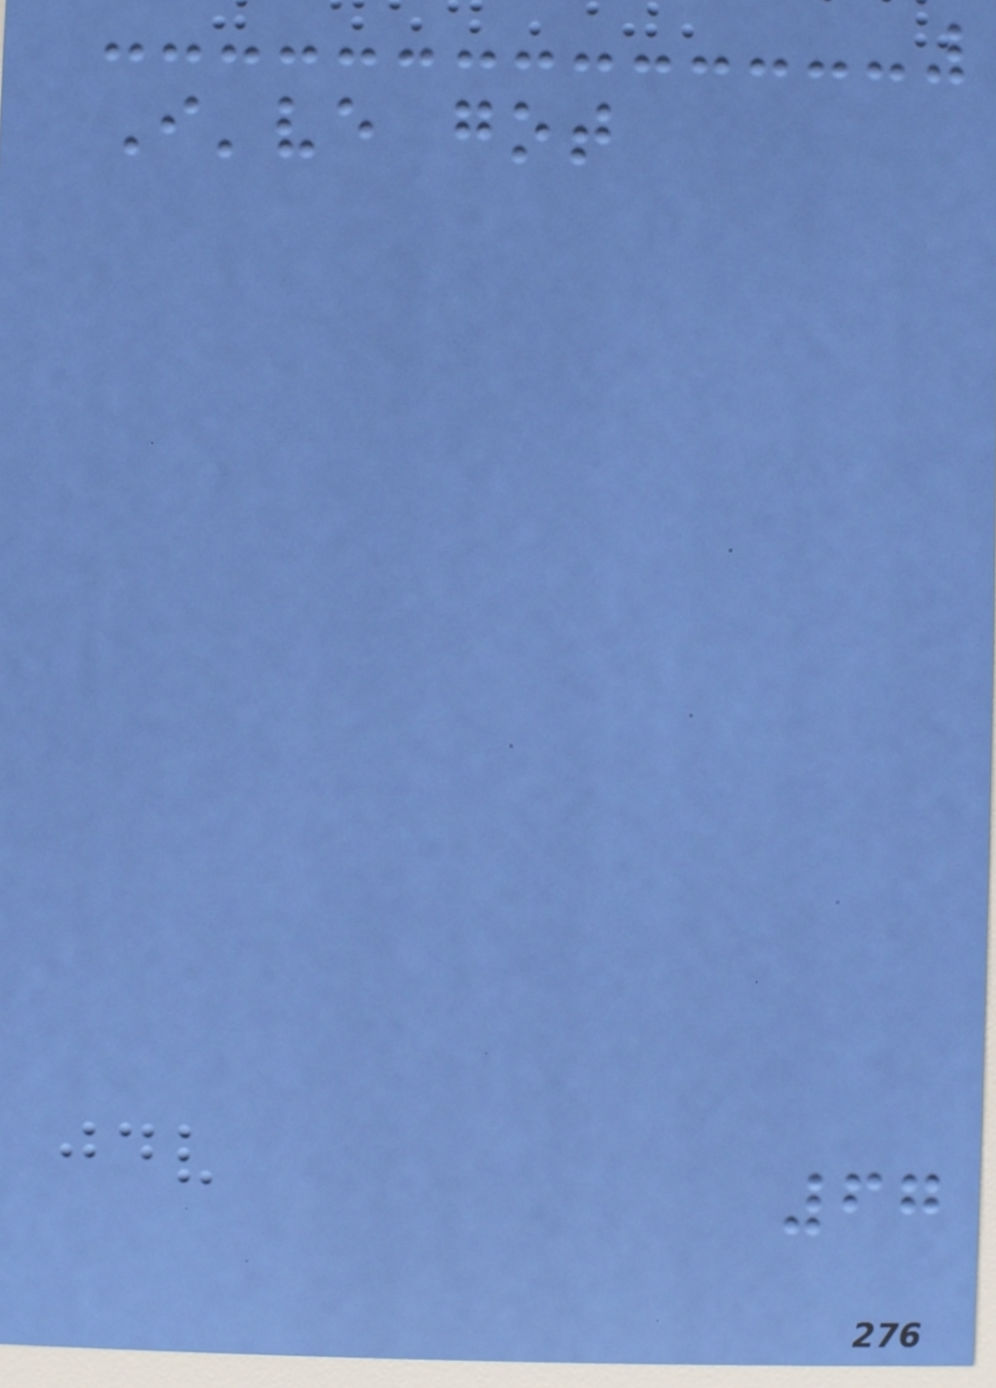I've got
67
